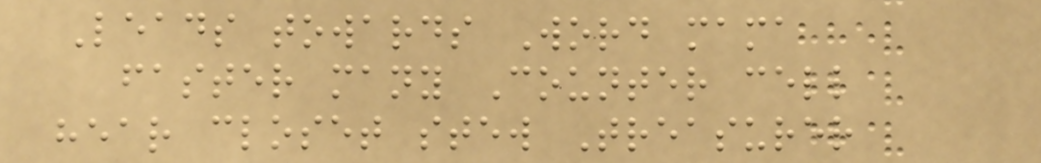Leads towards Word mama
faster many Counter cell
hear closet stew Treasurer
